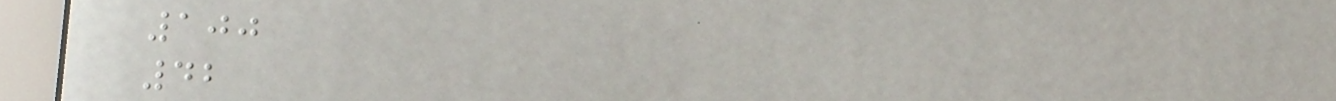100
42
